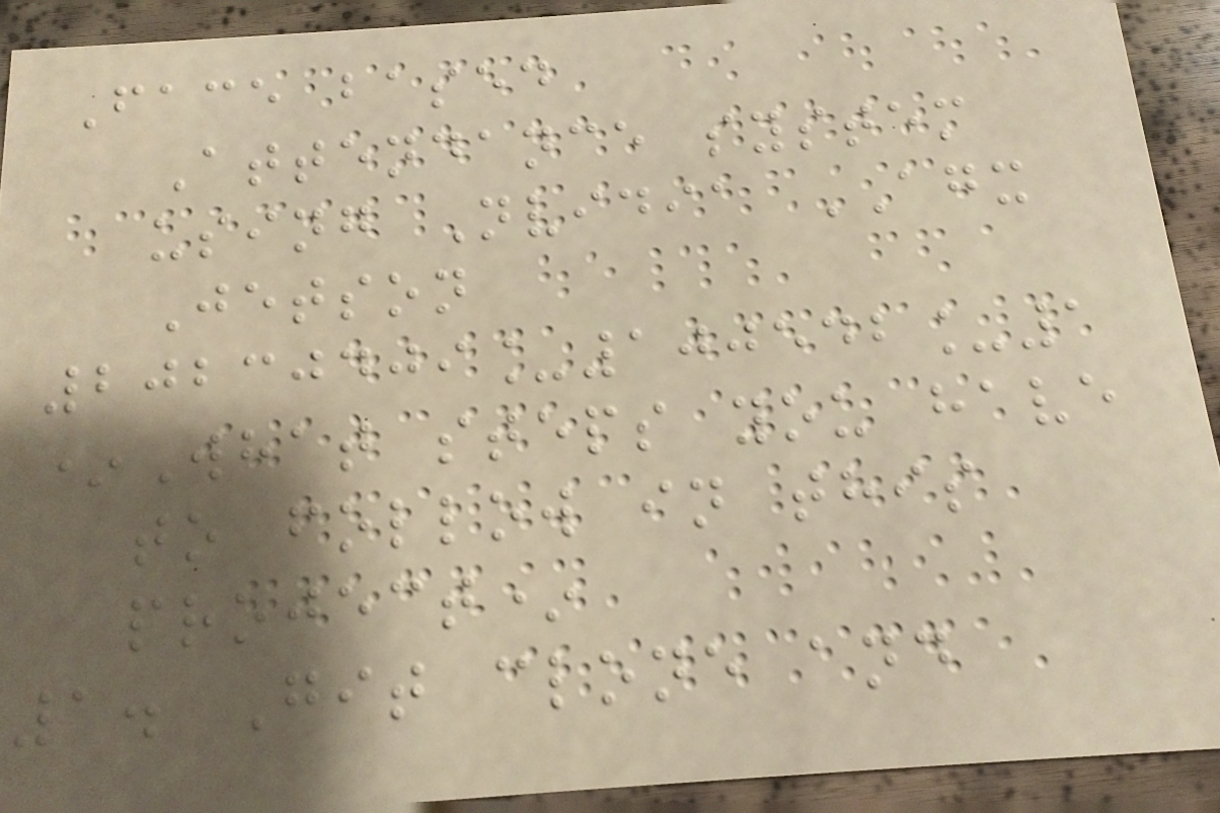Face based
Attendance system
using Nvidia AGX
Jetson
20230409_100542_1
*What steps you have
to follow in this
project*
1. Git clone and
